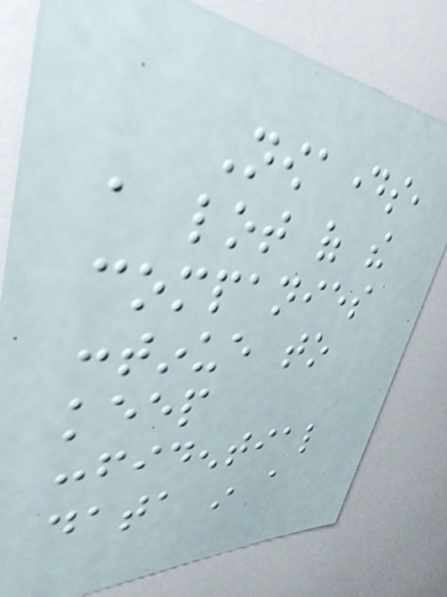Nowadays,
a lot of the
companies
continue to
keep
confidential
data in a
